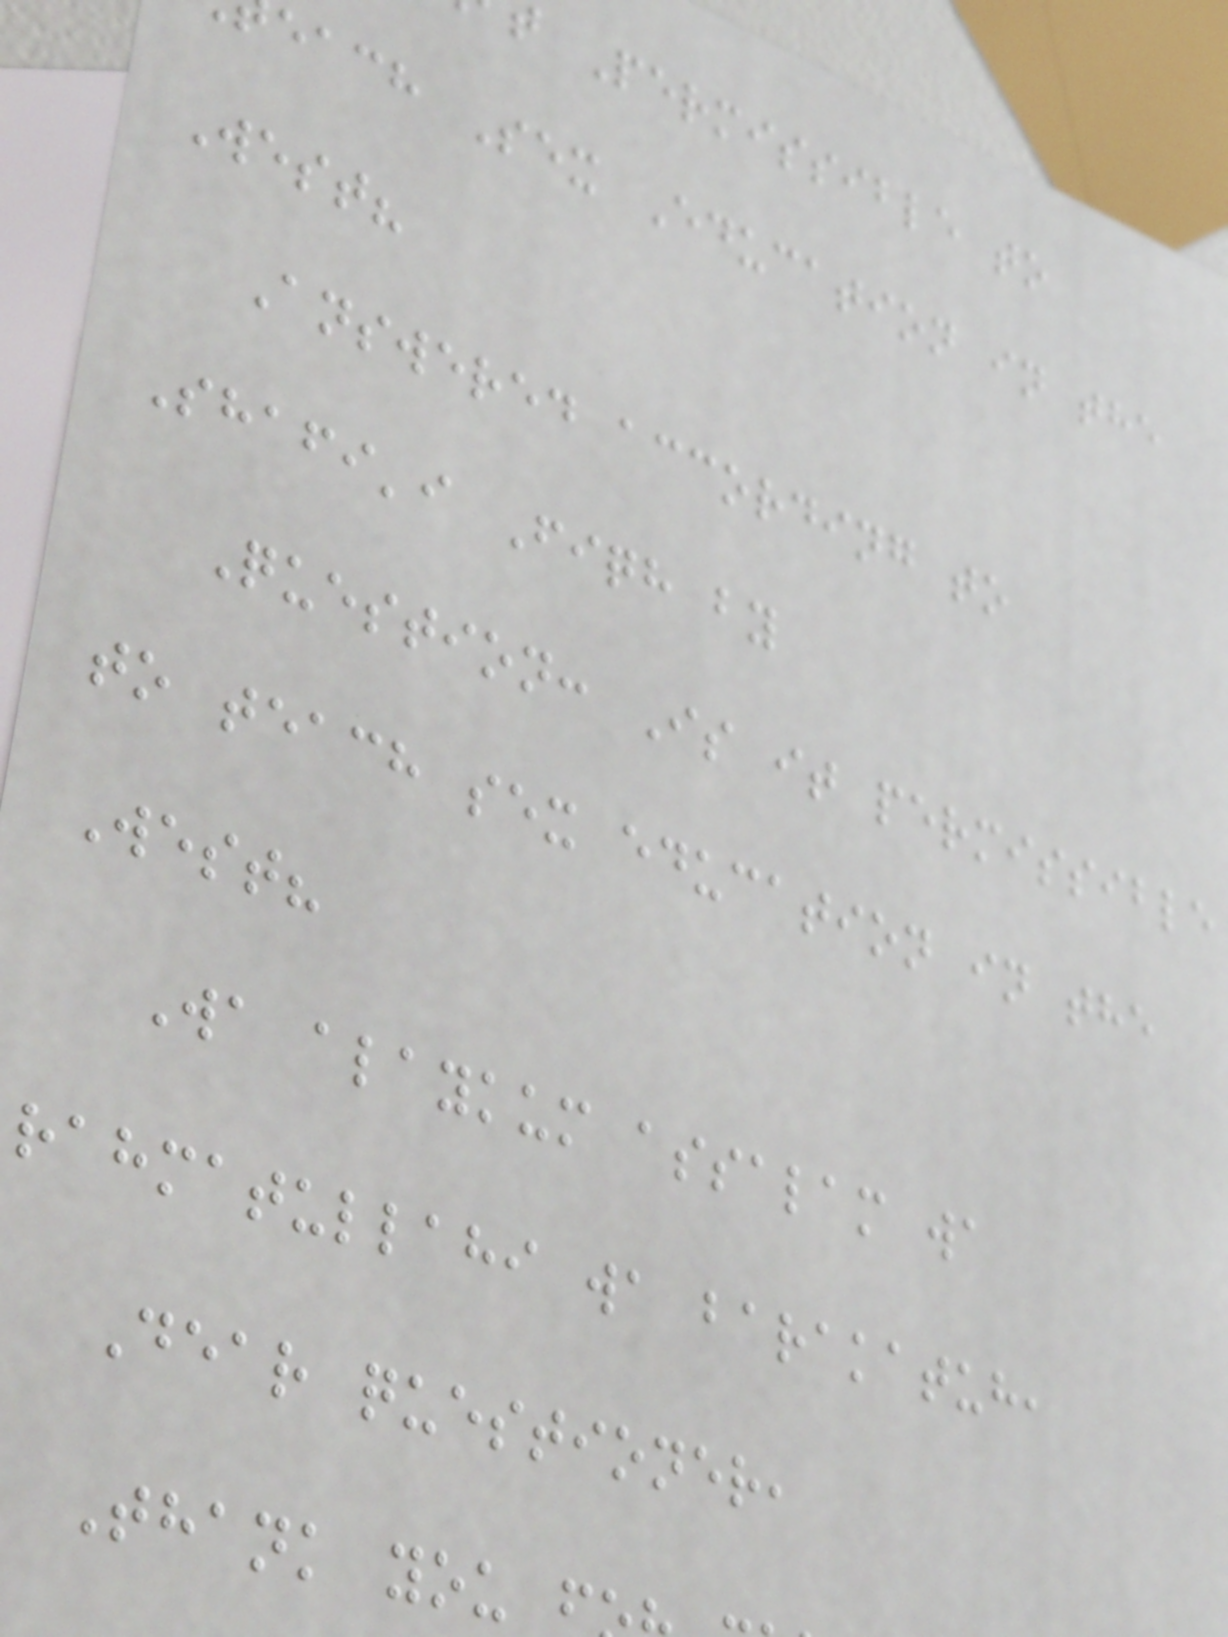Permissible to
each Sex Education in the
West?
Answered according to
Shafi'i Fiqh by
Question: Is it permissible
to teach sex education in the
West?
Wa alaykum assalam wa
rahmatullahi wa barakatuh,
Dear questioner,
Thank you
